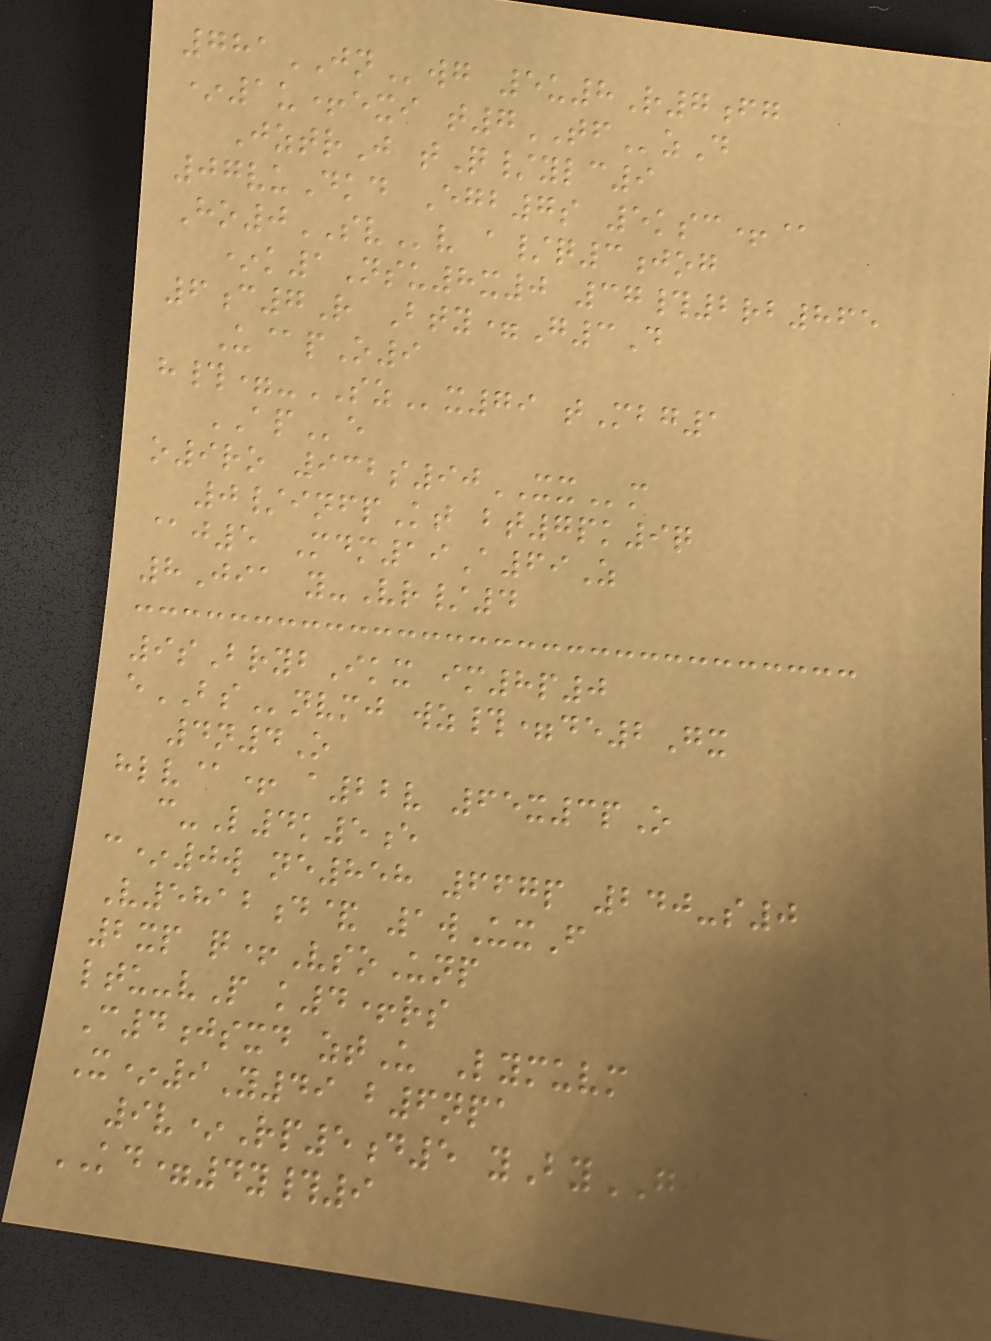781JNwg 5u8R7fg
*1u+exi t7TFzD
JztrJ tQ/ylc9
07vuDkd Egb7s 5ksc+@
Ho0SVv a/q3jog
*k1Nsu8x0 37#2rb865
6c7R Bty=G3D
U@pO9
h#=-SZx79 tMbg1
APe
o9ro 932s90XXm
0/infpKt bt7pk9q
@j5 Mdm19A69Z
8Jia y-Vr/4
9sBrybIkx im8p0
eBSnvmj wz#=de2Gx
4n4O
hlv@+ a22v 65x3pO
c-L4k5e
c*0w ne858 667p 240-s0
V5812d& 1wUxF
2xp q+VsoUnp
ltu-vP k4+rs
C4jsxd ztU Lymuvm
X*9Y49 b6npa
9v*Rp5d5 yByGI
KD=4y#9
